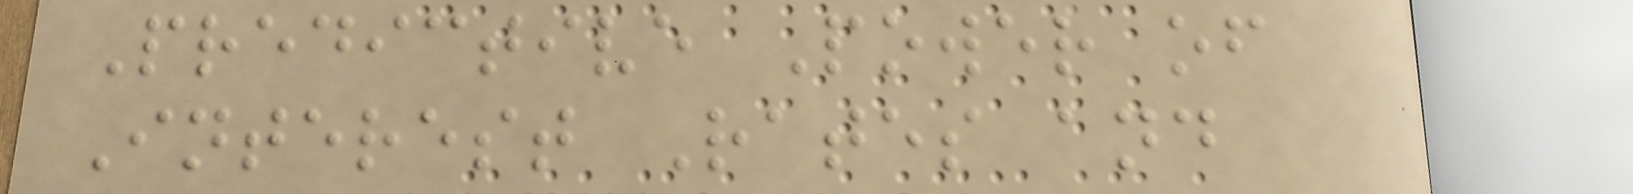Predictive Power of
Interest Rates and
